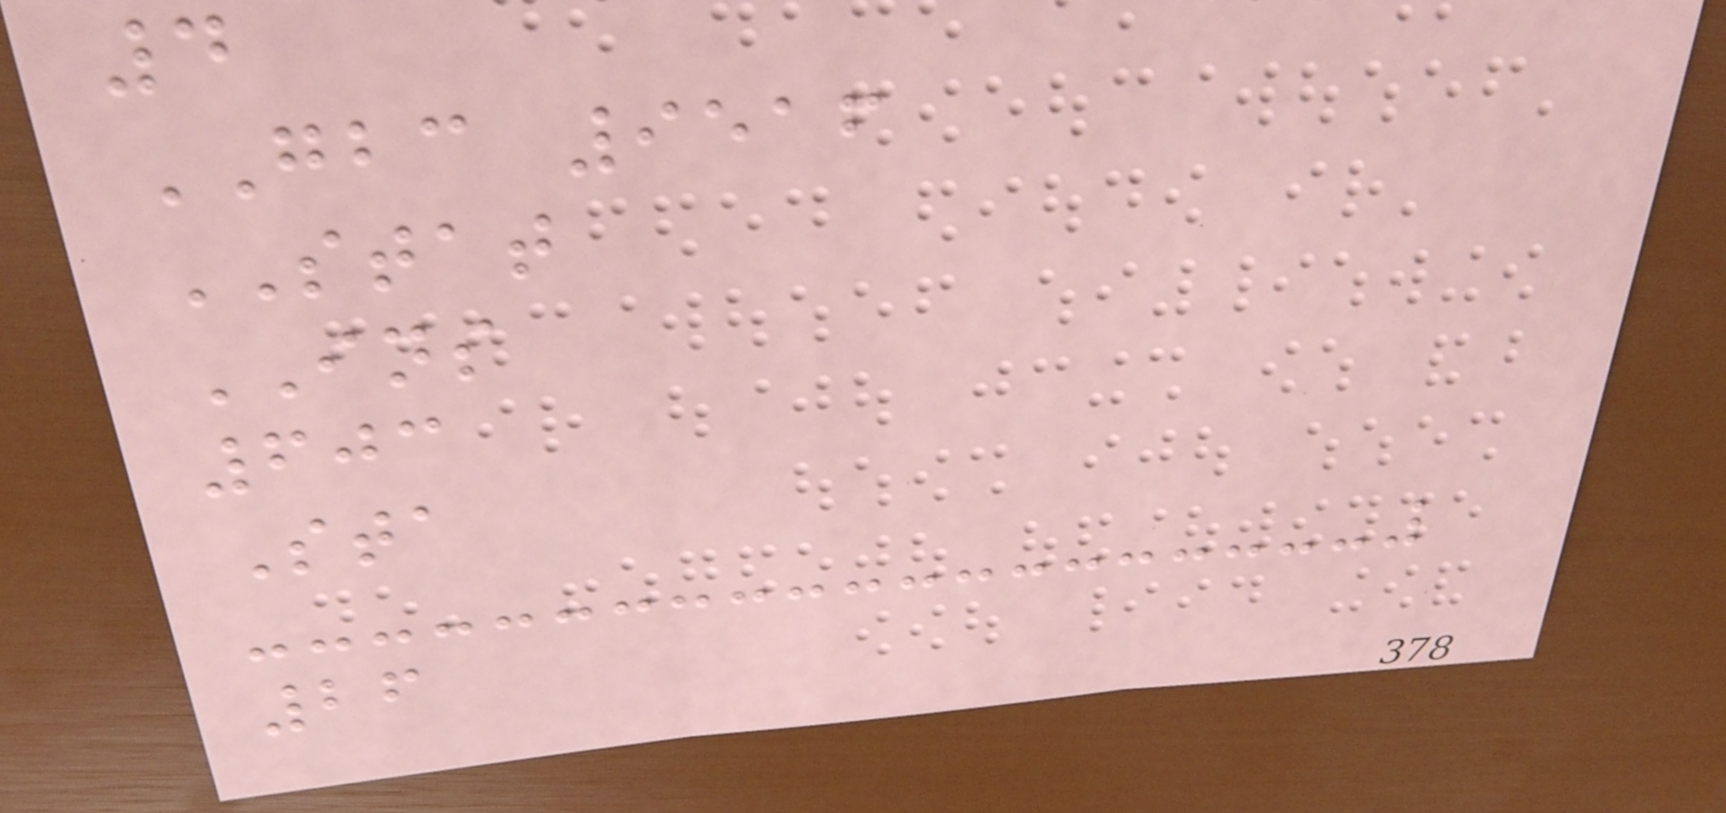4
GBC 9516
STAT
INS
603
Sta
26
